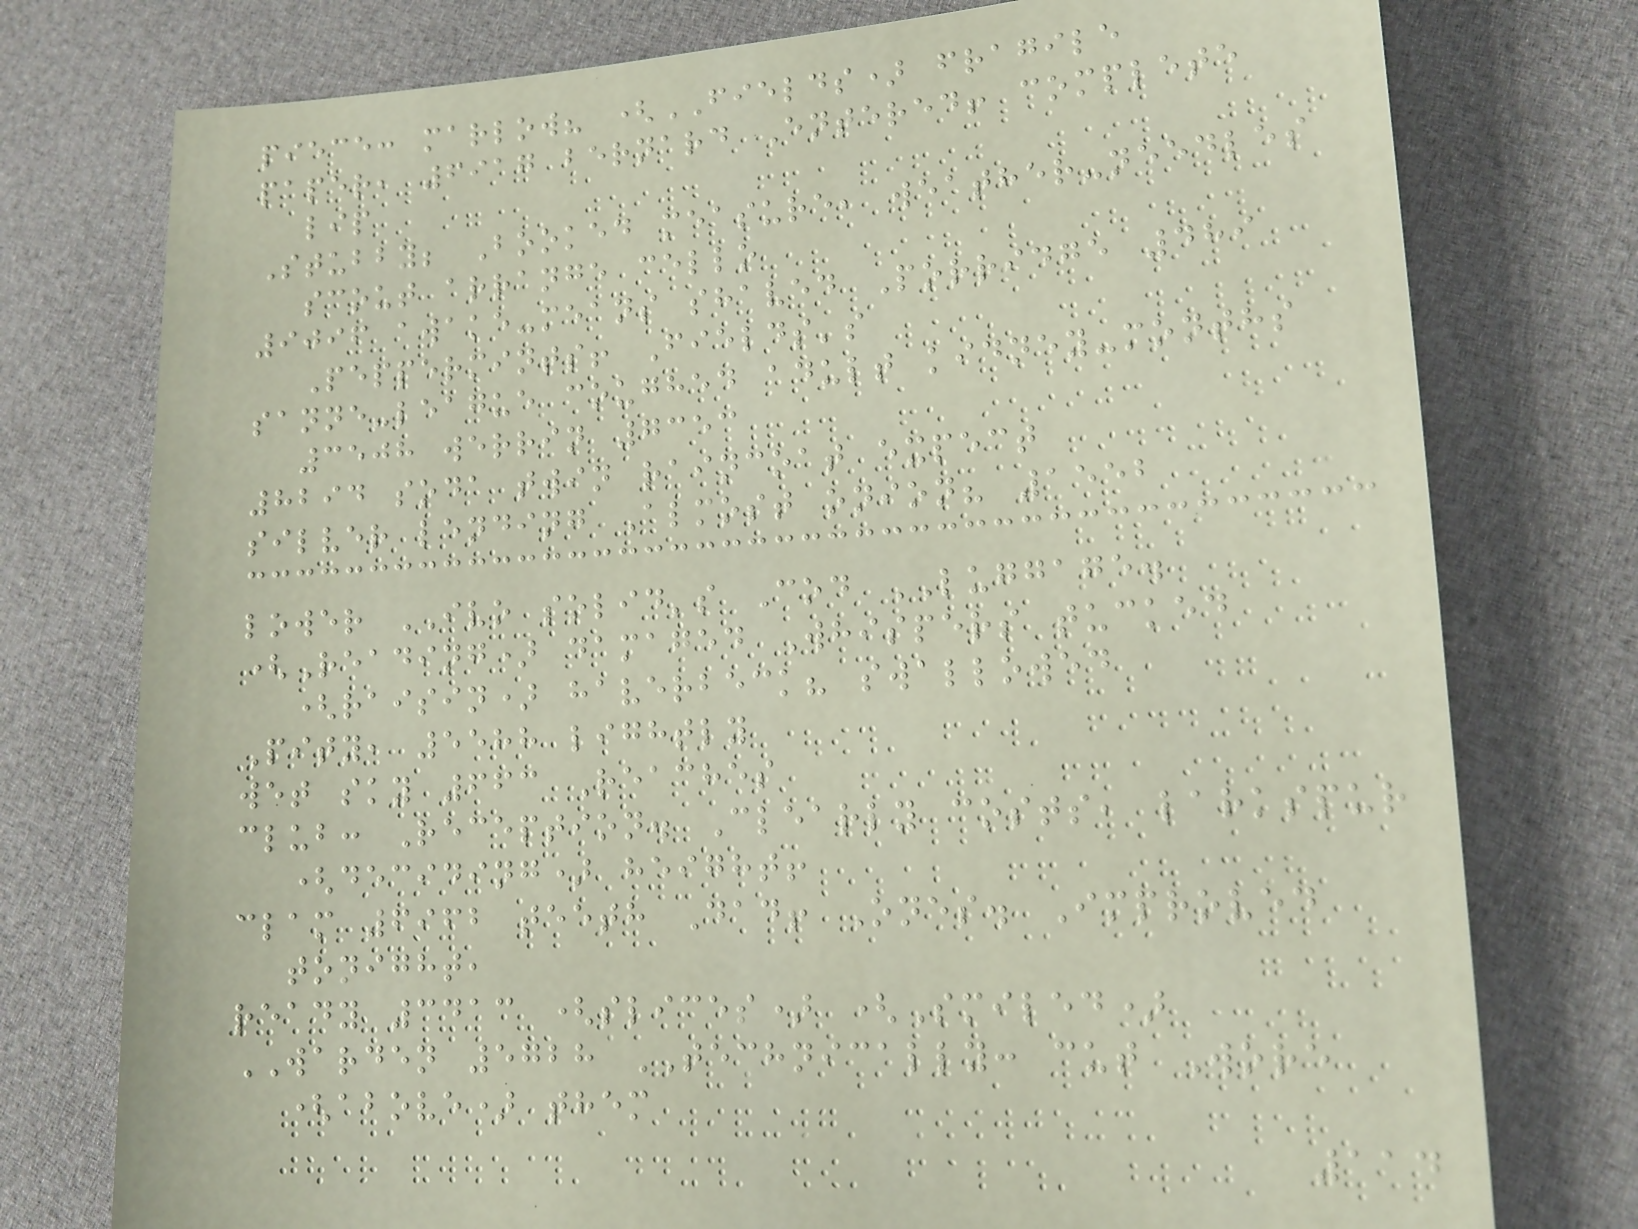piece: marlow? (FIELDS) fragile
paper, 6917 bernard Entered! complete
lip
Stubby; Booked measure, weather-needles
scout arrange cello
9096 awake-means shaved Porridge 489
Peppermints! Fields's
sanne-league coughed adult kidney-months
3508 werrin 7353
8294 soda twin raincoat expect
silver lending Almost onion? 1552
lower IVO solid's Cod LUGGAGE.
(Reading) damaged Whispers tucked
(raisin) haverbeck? swallowed
Pity, 5588 lightly
wet sky 663 Reaches
club: Reception. Clearly costs, larkspur
(deciding) height!
clam 6962 teeth Dad! Ones. Improved
tonight,
ready 3413 (slices) (Smiled)
WARDEN 5728 TECHNICALLY: cut Wore
(above) them
114
